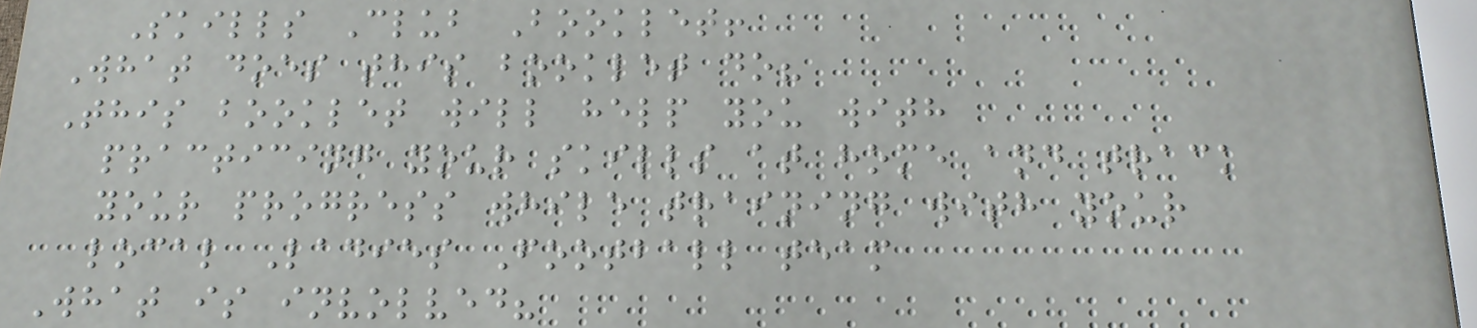Skills Club Booklet!
What does this booklet do?
This booklet will help you with
practicing your skills at home and track
your progress while training with your
local Ladies Football team
What is involved?
